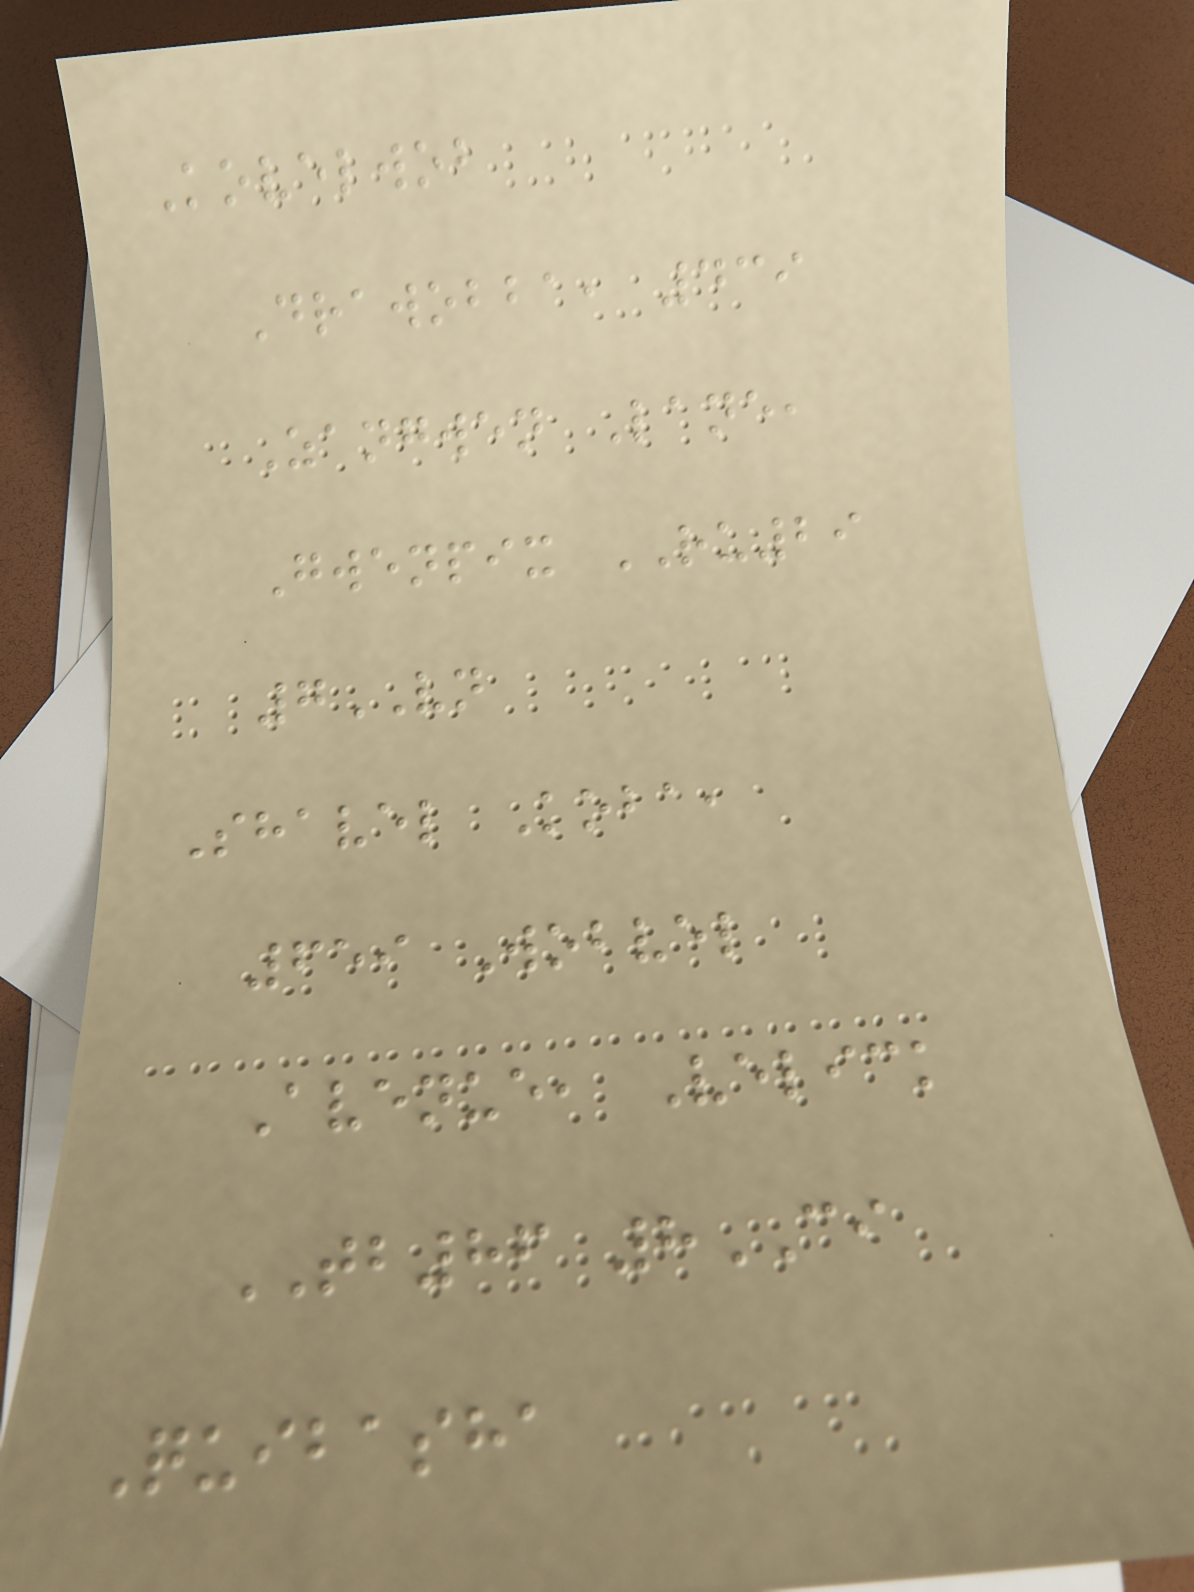Kovelwob
Drawobba, 439
Zangwen Lane,
Gwenpix RU29
7VN
Shavel Koba,
659 Wobvel
Avenue, Velick
TB86 8CI
Quibasha
